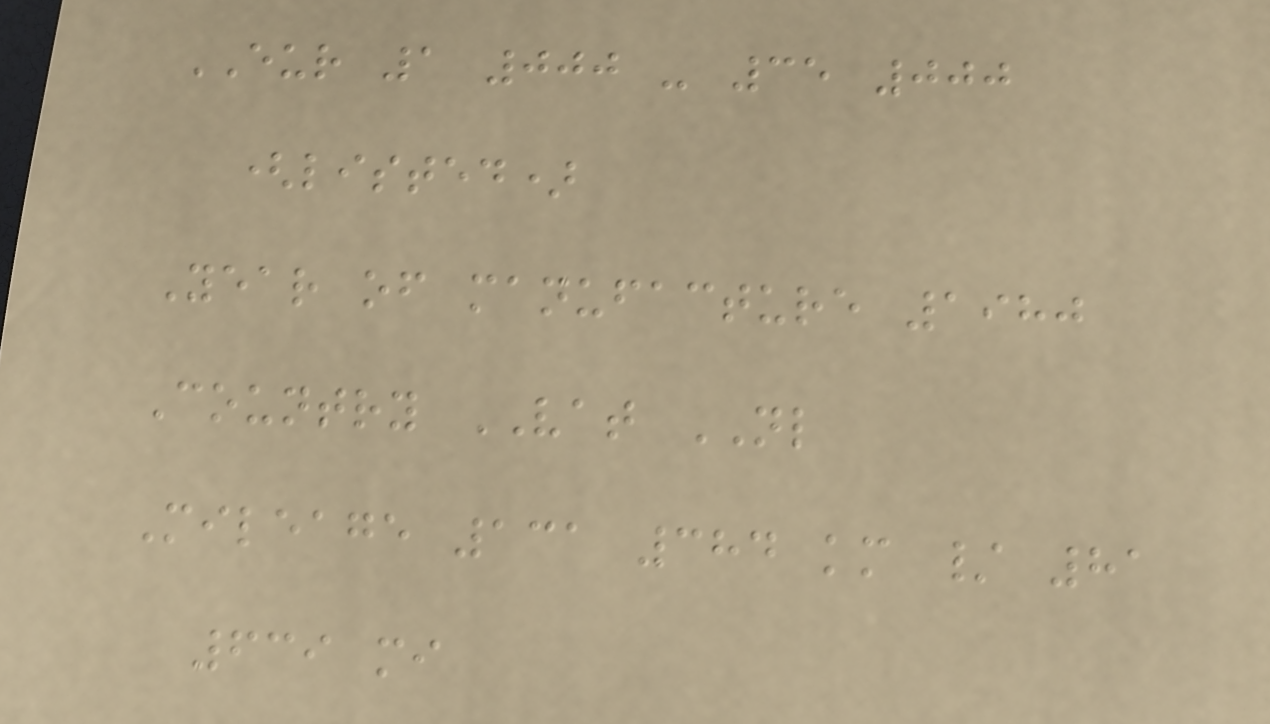EUR 1 000 - 35 000
(listed)
Year of manufacture 1980
Country VAT NL
Mileage 131 384 km / 81
639 mi
